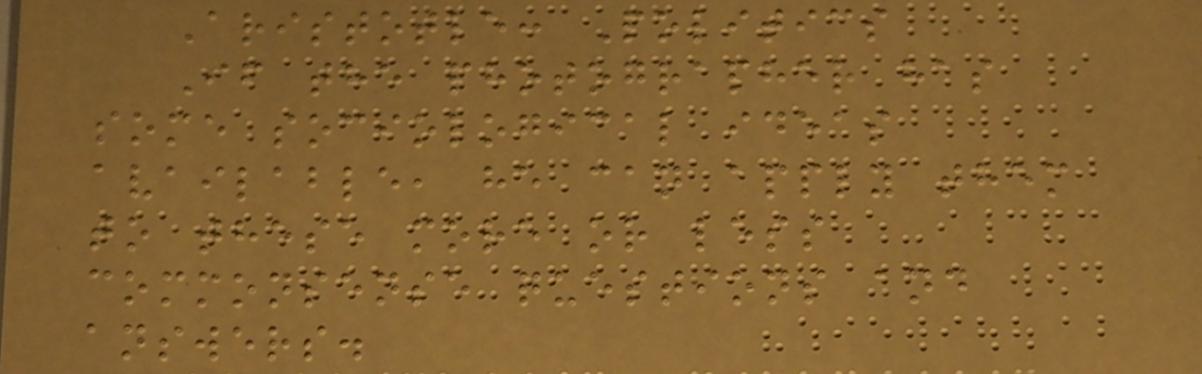Aristotle: Politics
If the photographer has
some sociological ideas
available, he can apply them
to these more or less
commonsense questions and
answers.
